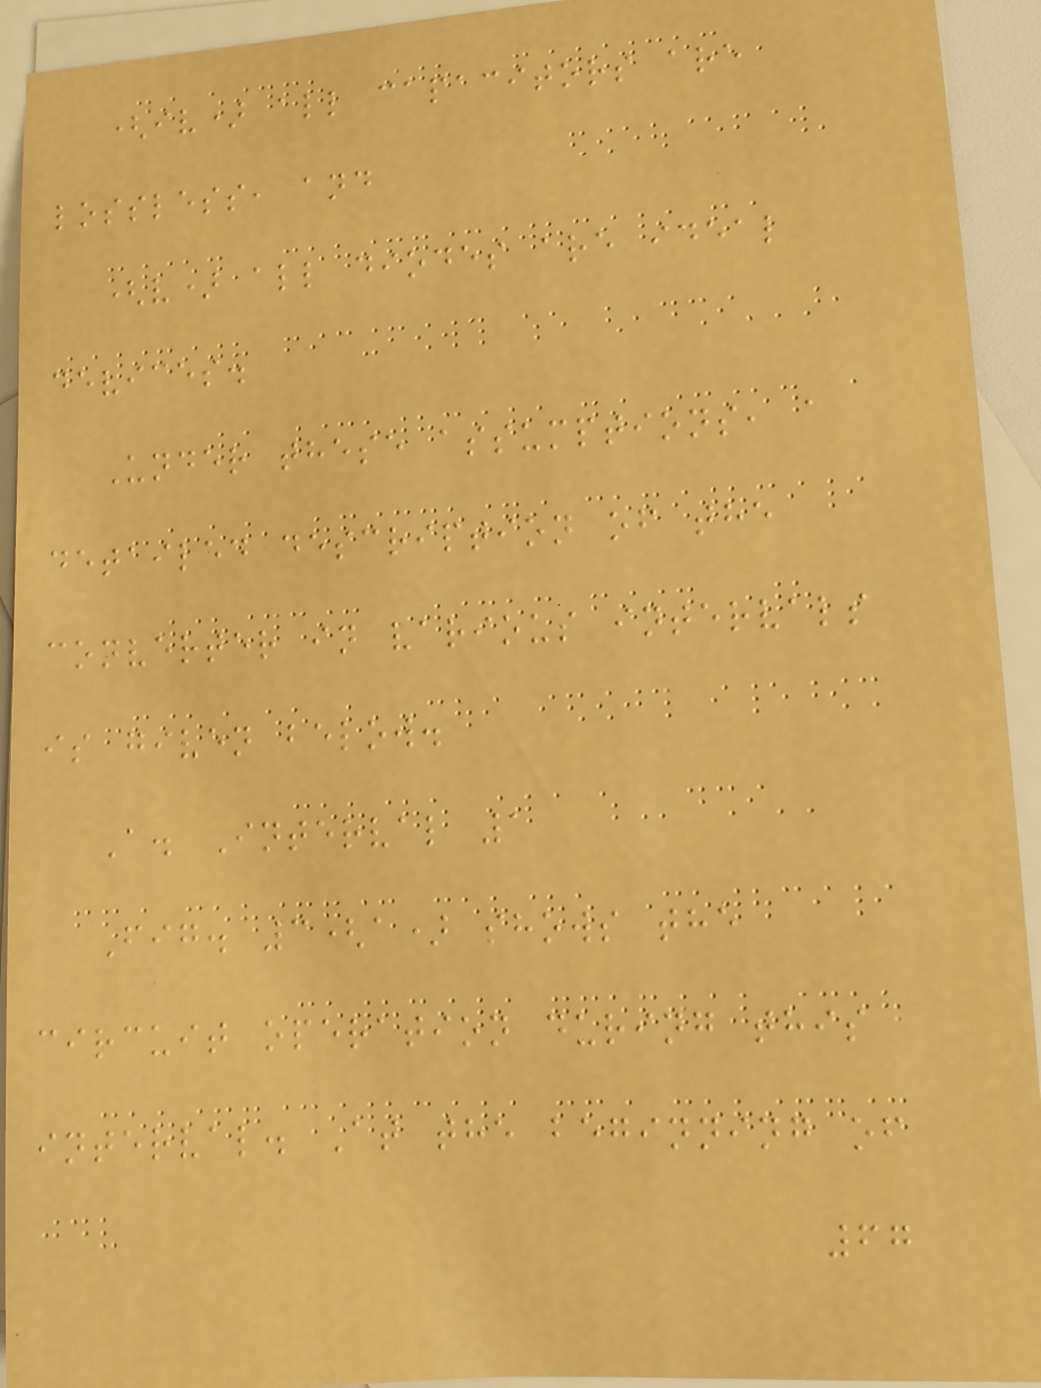(iv) all capacitors are
lossless, and
(v) all diodes are ideal
devices.
Under these assumptions, a
detailed description of the
converter in various intervals
is given below.
A. Interval 1
Fig. 3(a) shows the
circuit operation during this
interval. At the beginning of
67
